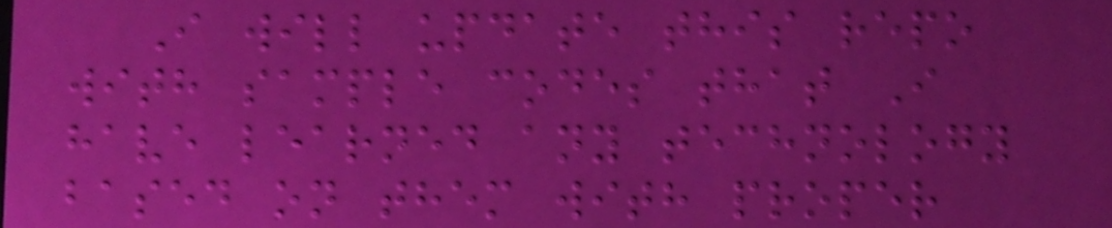I will update this repo
with sample codes that I
have learned any technology
based on them with proper
